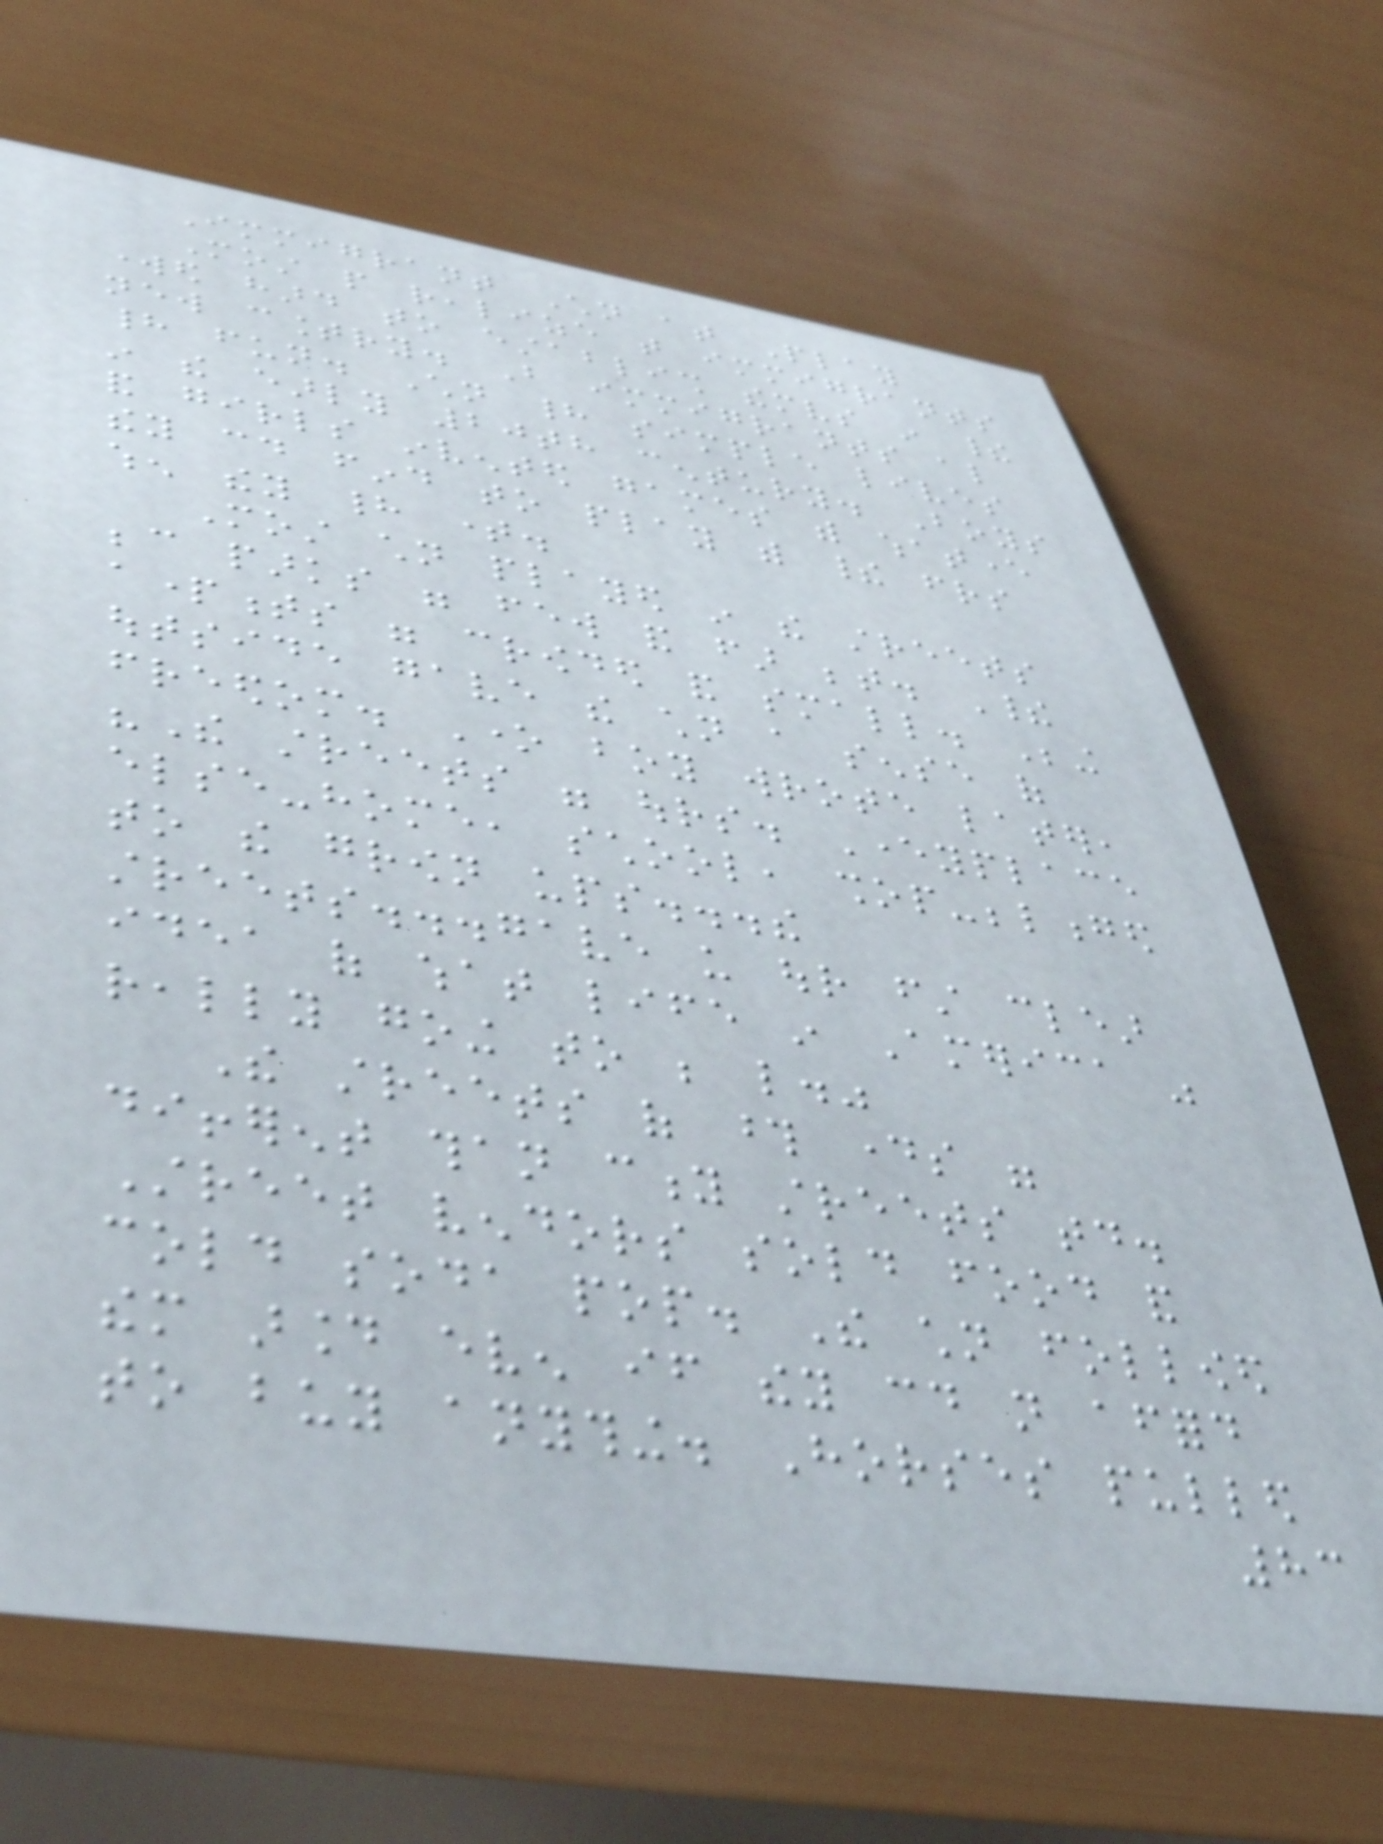Immigrant Children at Play
Most people realize that immigrants
worked hard to establish themselves in their
new country. But immigrants also
had fun. Children had simple lives
in the early 20th century. Boys
and girls invented games with whatever
they could find to play with their friends
when they had time.
Most children played in the streets
because parks were few and far between. Their
apartments were crowded and small. Being
outside gave the children a sense of
freedom. One boy wrote later,
"The streets were ours. Everyplace
else-home, school, shop-belonged
to the grown ups...the
streets...gave us our first clear
idea of what life in America was
really going to be like."
The streets of those days were
different than city streets today.
Street vendors sold food and
cold soda pop. The children followed
them around even if they could not afford
to buy anything. Horses pulled
83
